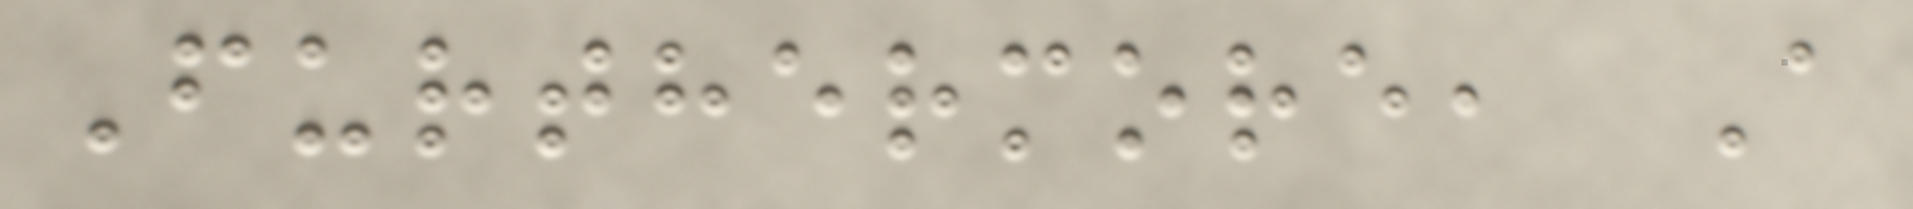Furthermore, A
